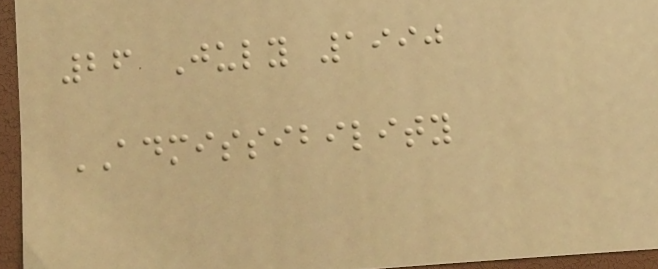26 July 1990
ADMISSIBILITY
